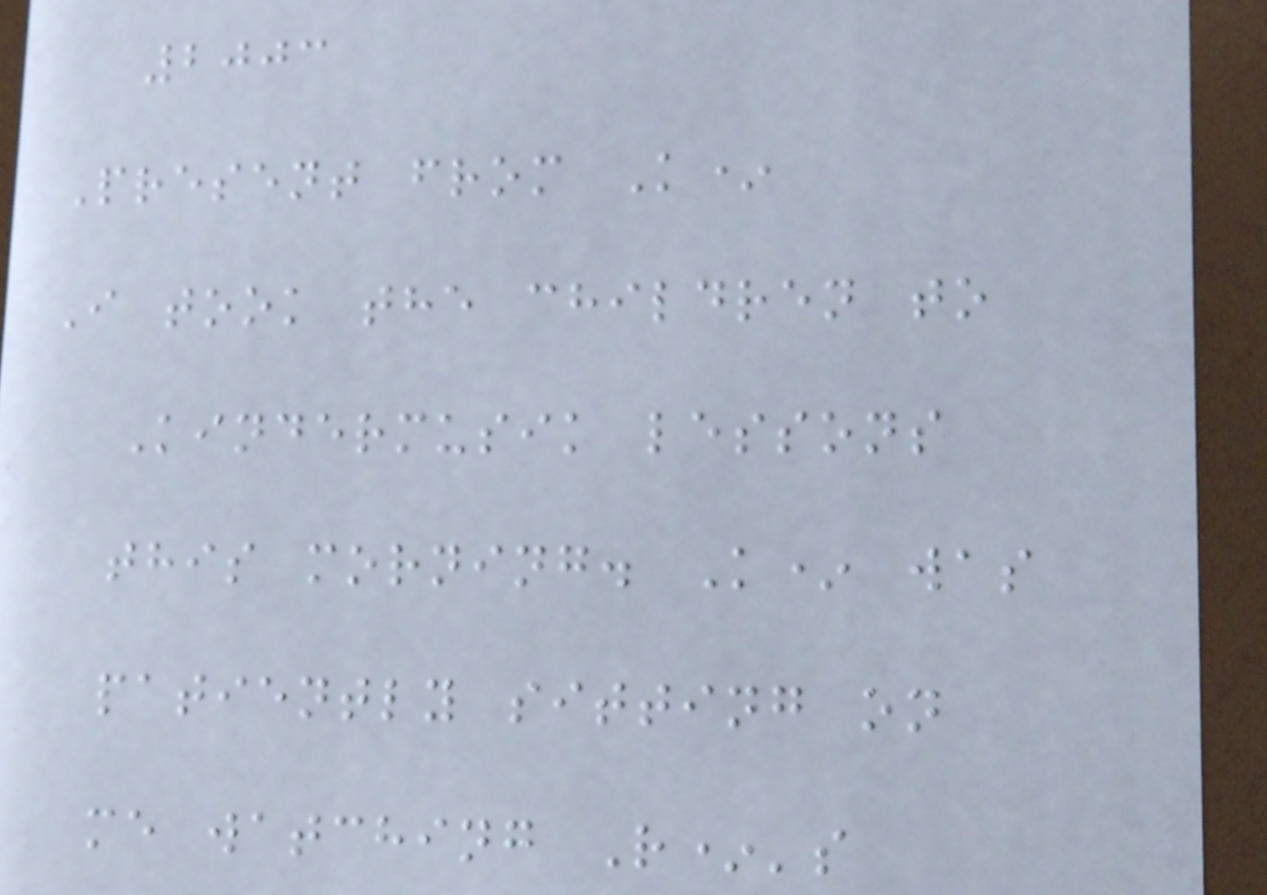2003
Present from K*
I took the children to
Kindermusik lessons
this morning. K* was
patiently sitting on
me watching R*'s
